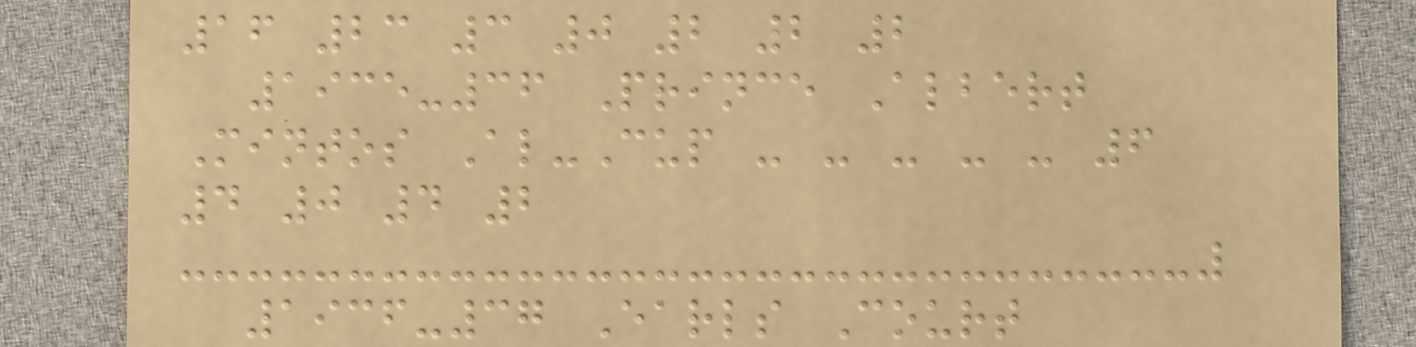16 23 3 0 2 2 2
1935-36 Prince Albert
Mintos Al-Cup - - - - - 6
4 0 4 2
1936-37 Earls Court
